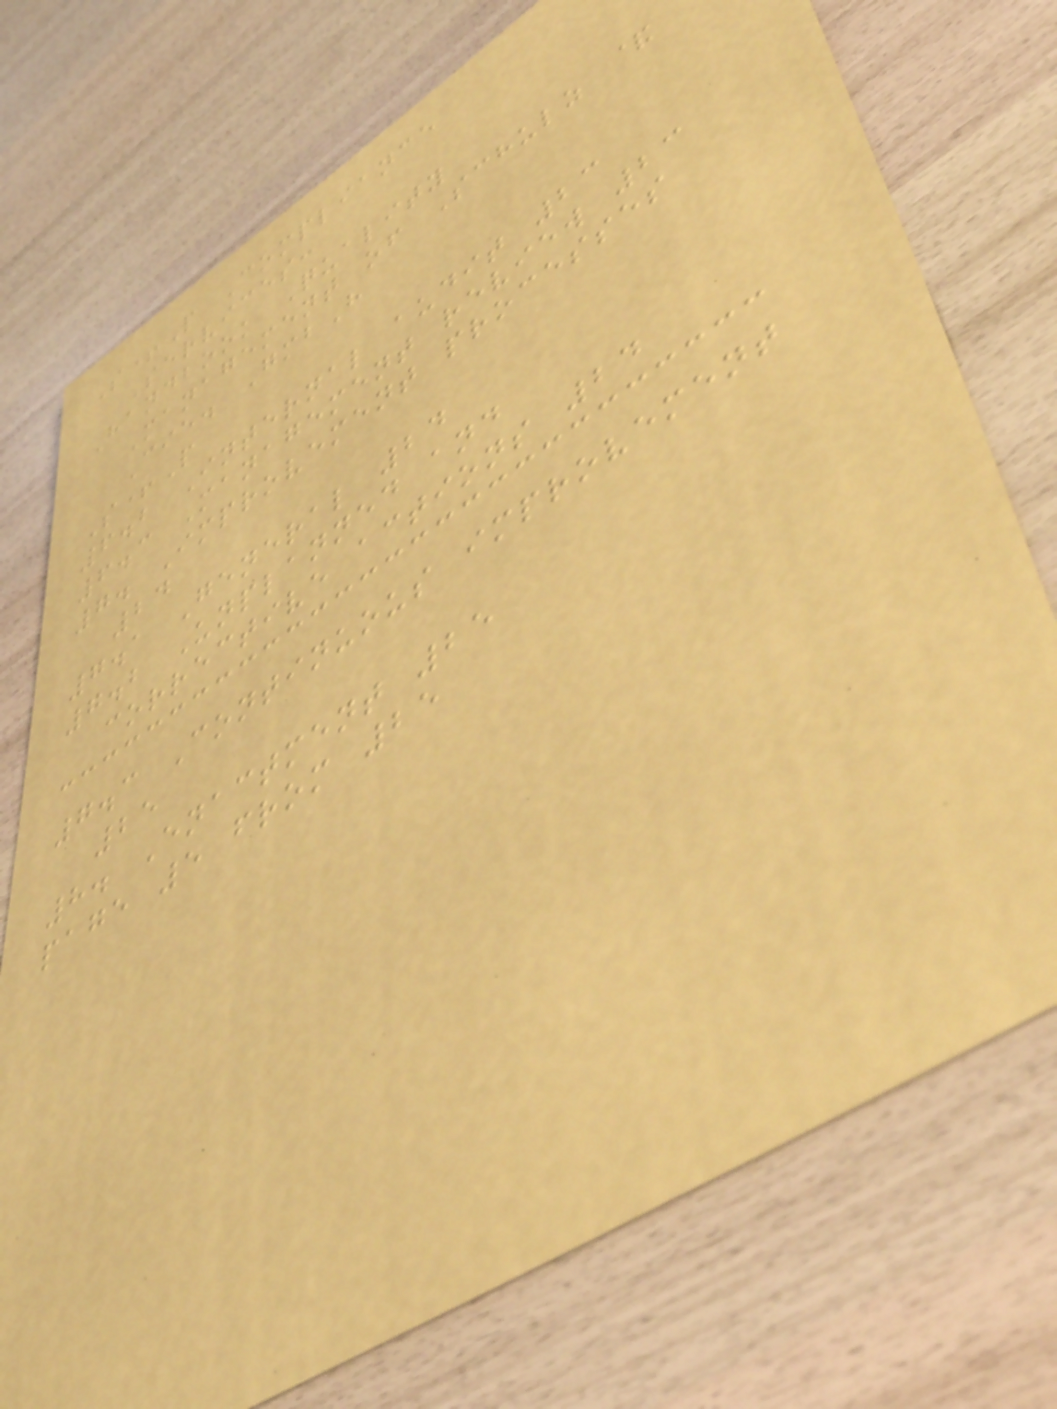S+P Compliance
Services:
Handbook Quality
Management of Schulz &
Cie. GmbH
S+P
6.2 Internal audit 23
6.3 Management review 23
7. Improvement processes
24
7.1 General 24
7.2 Unplanned and
corrective actions 24
7.3 Continuous improvement
25
8. Enactment 25
page 5 from 25
